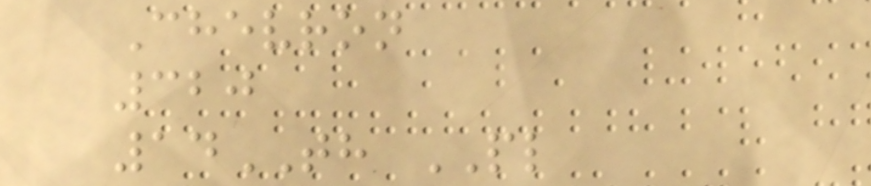Chevron
320
14TH PL
